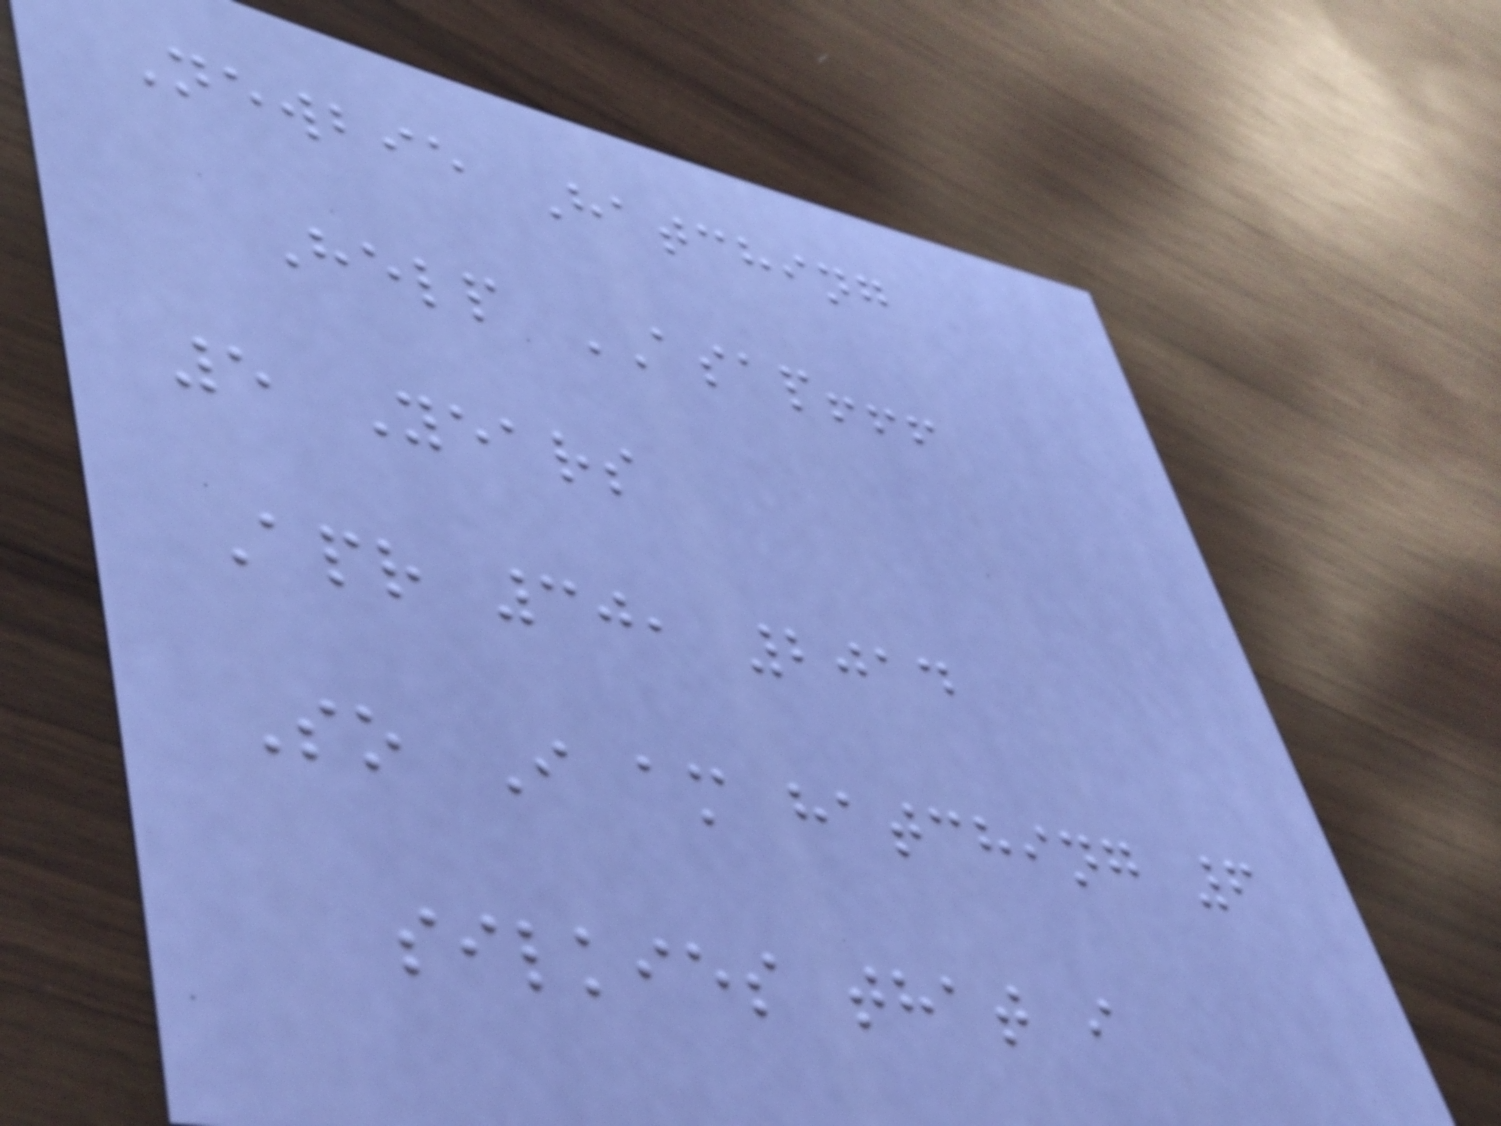Newbie Hatching
Help ASAP!!!
5 Years
Apr 30, 2014
So I am hatching 6
silkies that i
